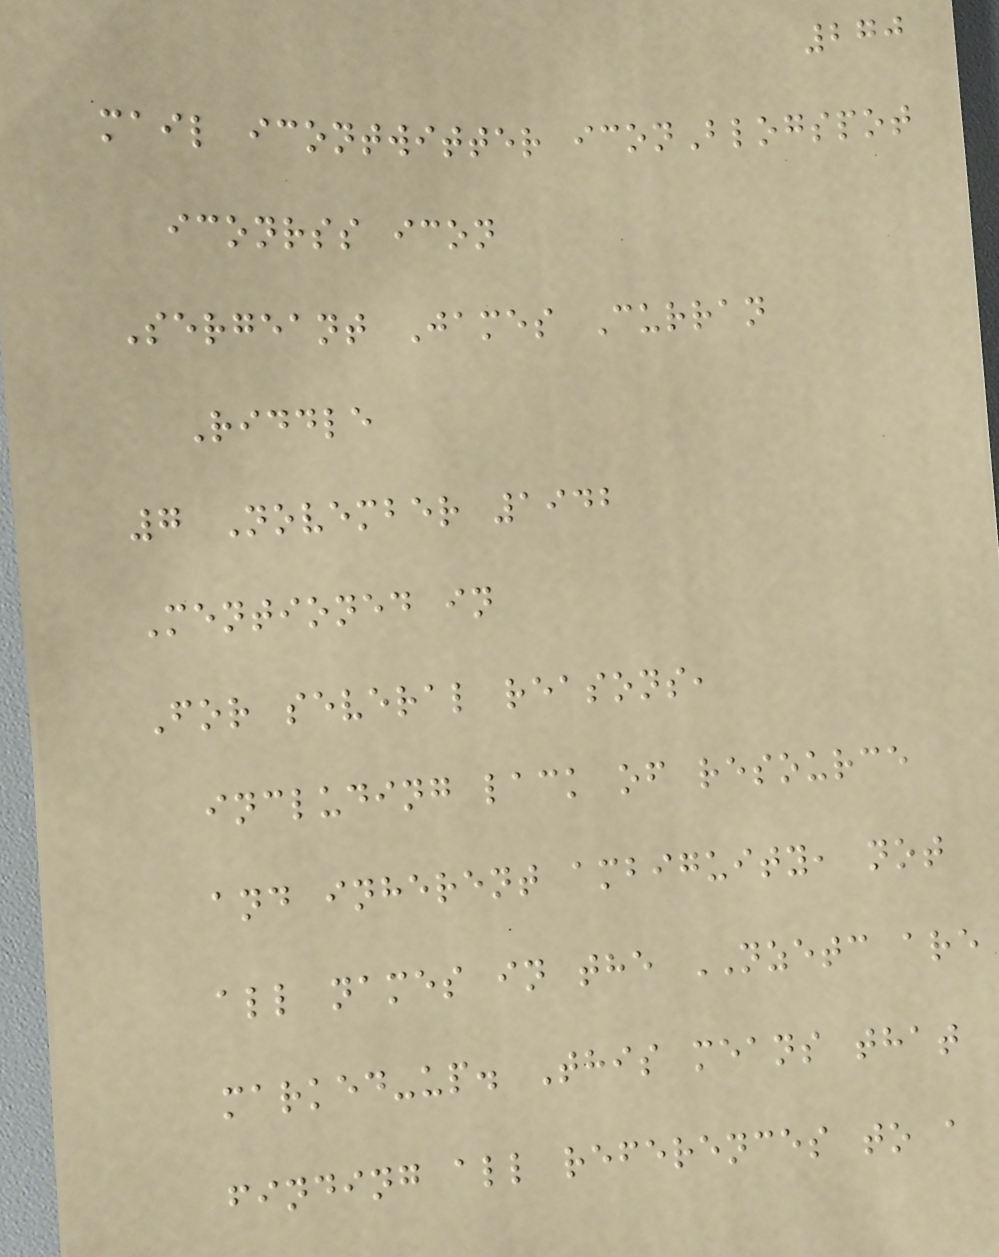270
mail icontwitter iconBlogspot
iconrss icon
Sergeant James Curran
Riddle
7 November 1942
Mentioned in
For several reasons,
including lack of resource
and inherent ambiguity, not
all names in the NZETC are
marked-up. This means that
finding all references to a
